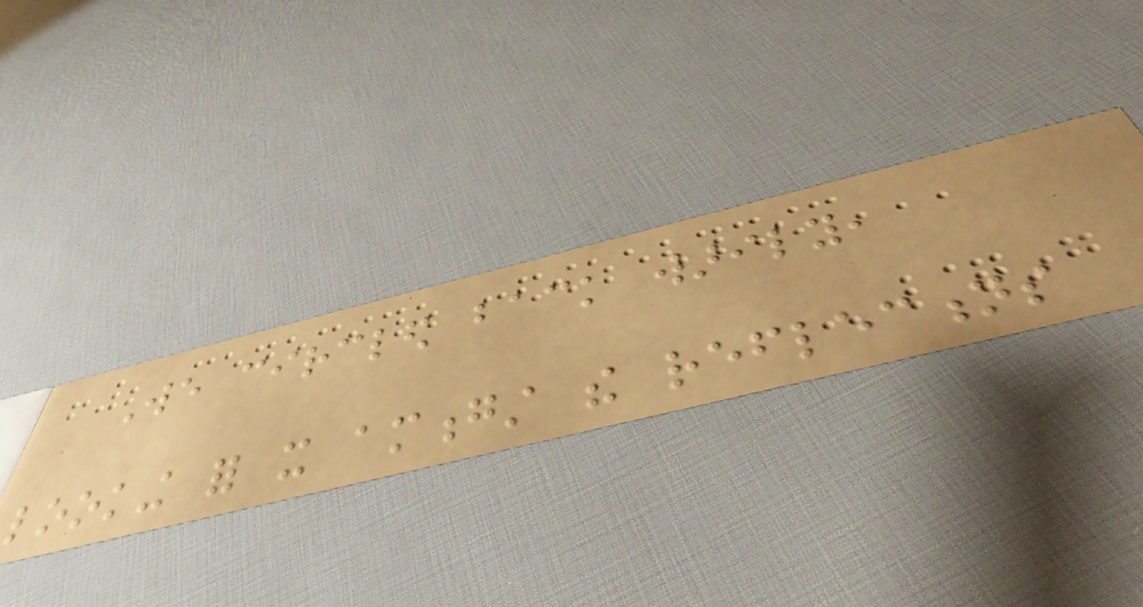We circled back warily,
looking for it amongst the reflections
